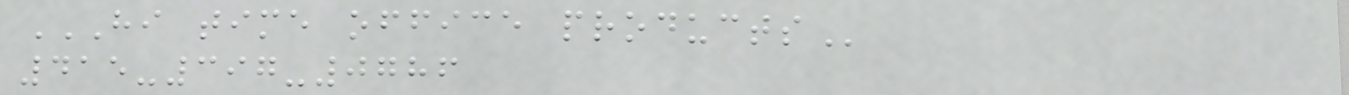HI TIME OFFICE PRODUCTS
415-397-0786
